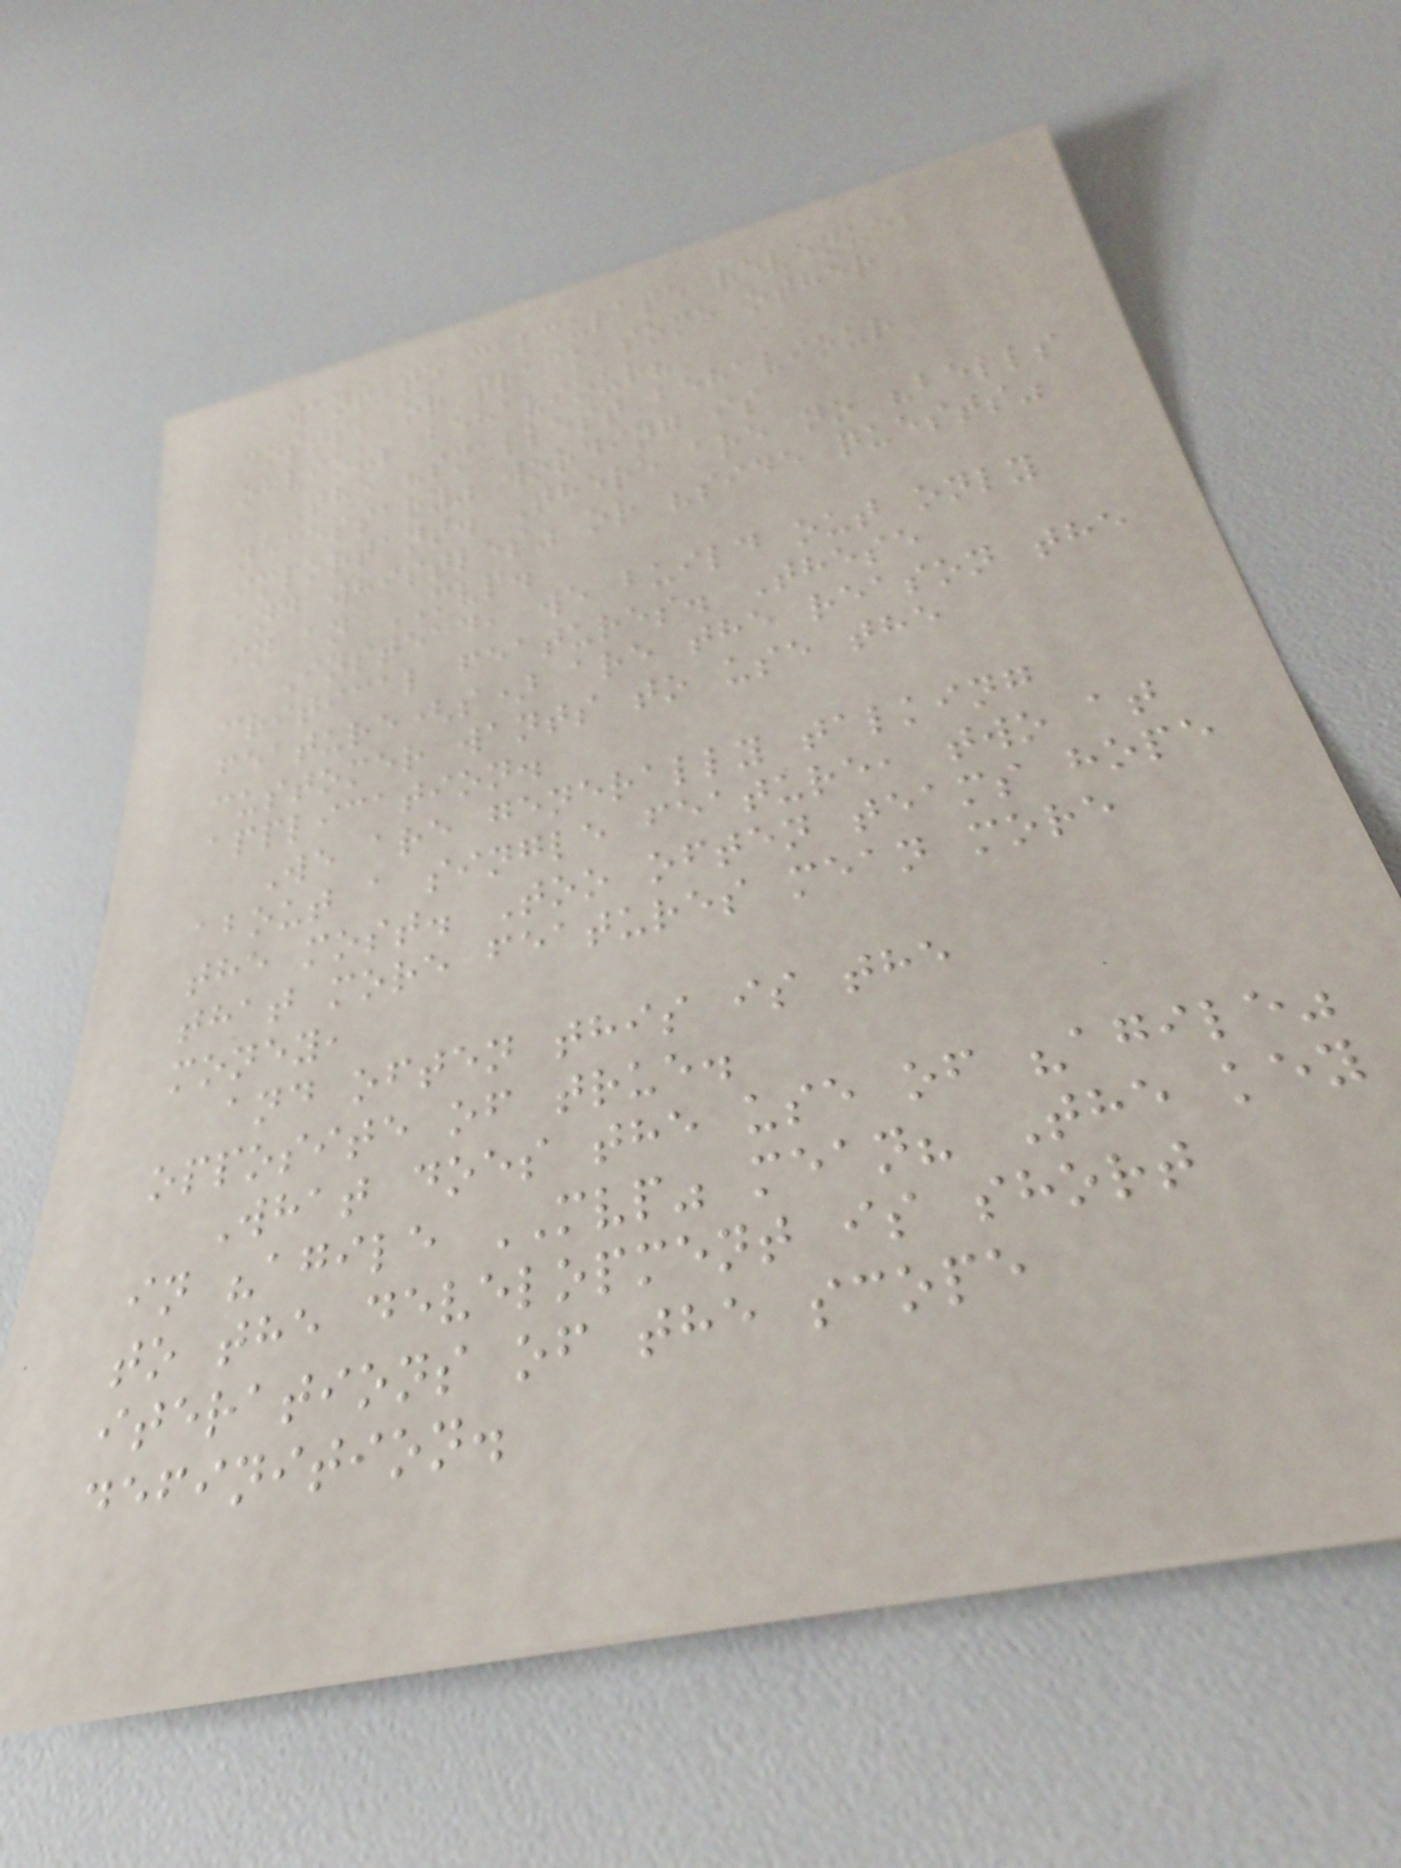want to calculate revenue,
costs, or track some other
obvious behaviour?
The "smallest behaviour
necessary" wording is
important. There are no "bells
and whistles" or "side quests"
in an MVP.
Instead, we build out only
critical features. These
feature(s) are the reason the
customer wants to use the
application.
We are generally talking
about a single feature, two at
the most. Too often teams hope
that more features mean more
money,
and often this is the
opposite of true.
What does the use of "agile"
in "agile MVP" mean? The key
to the development is short
iterations of the scope
definition.
